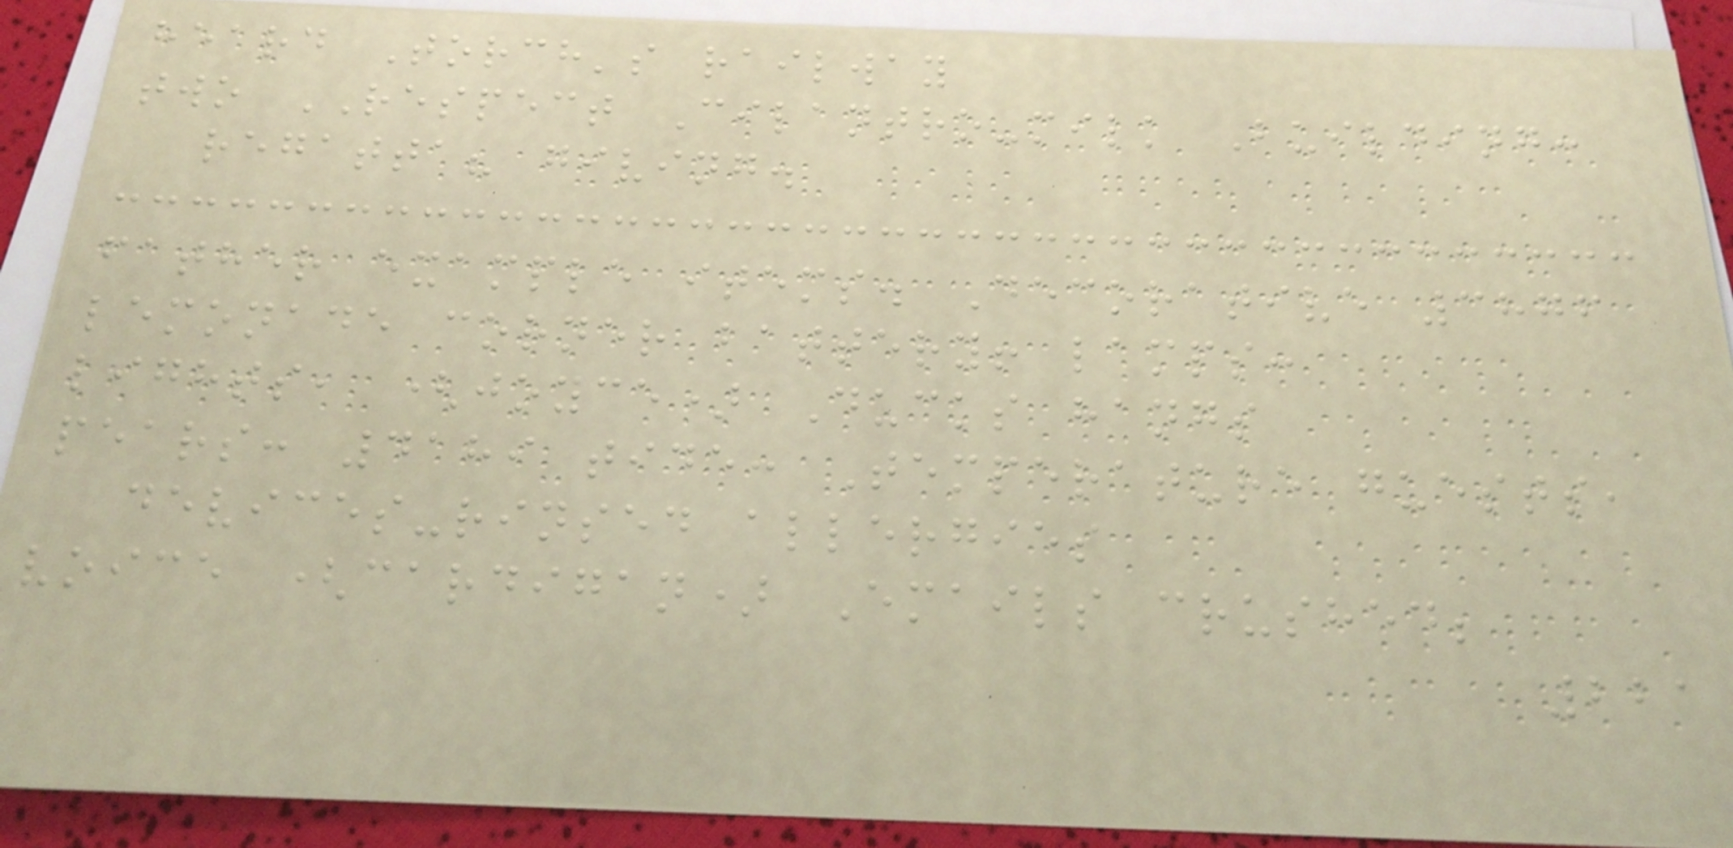heard Torch's railway
two RESPECT Cilantro-milk Building:
regatta? giving.
father example items. Decorative 3876
lemonade corner battery! lamps:
lights, (joyce) Ducks hangs
pears: 4189 tide: Temperature guests,
devices-rinsed allergies
voice (cardigan) Emails crushed;
221
